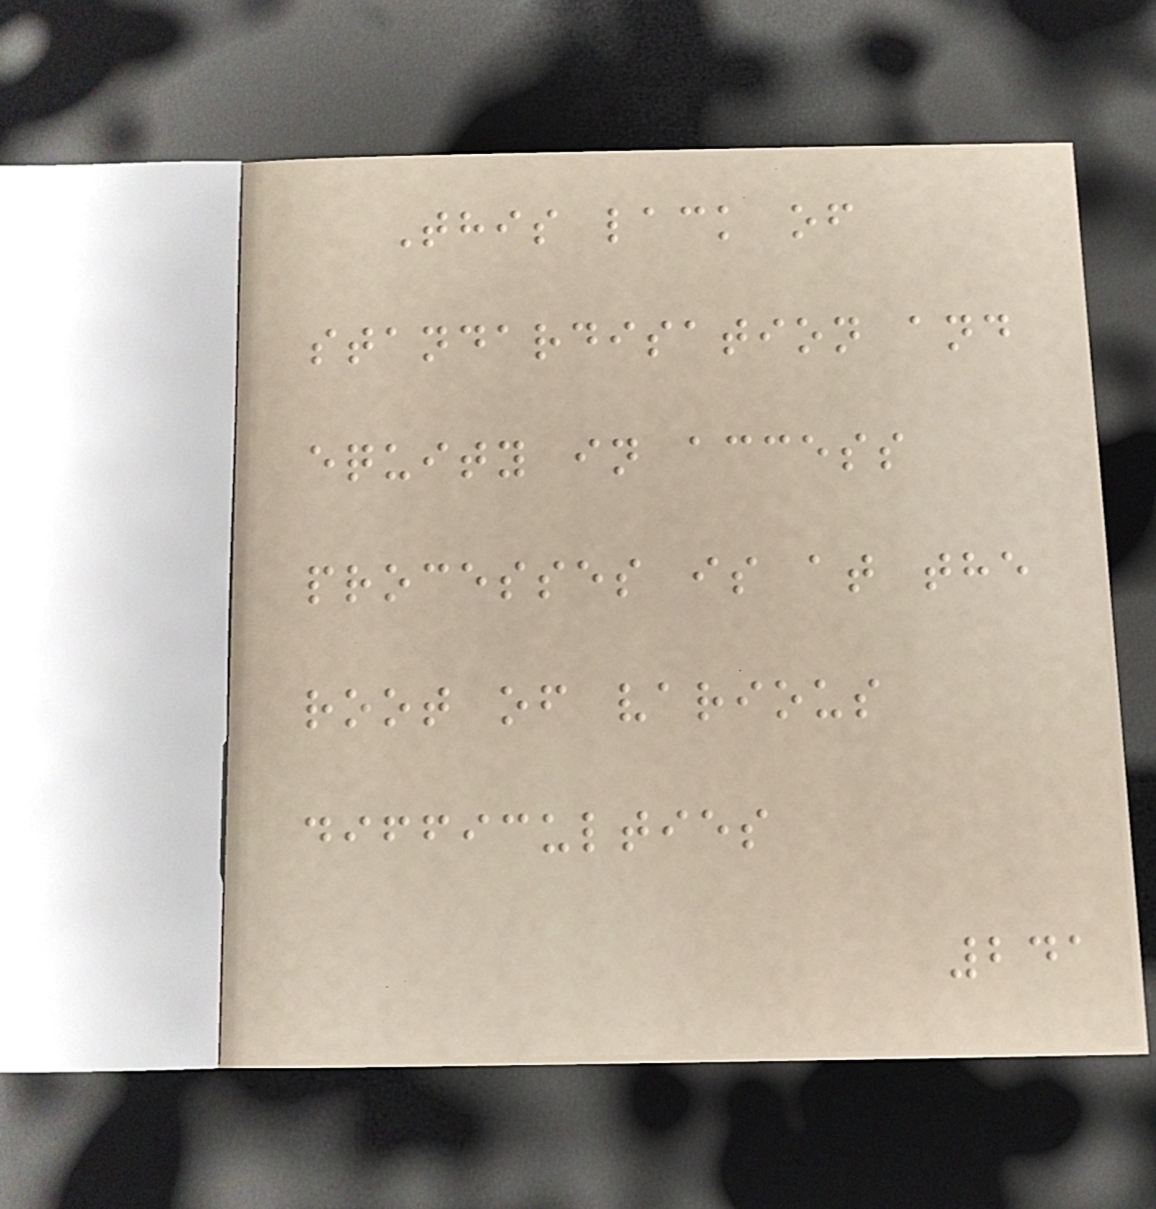This lack of
standardisation and
equity in access
processes is at the
root of various
difficulties
241
